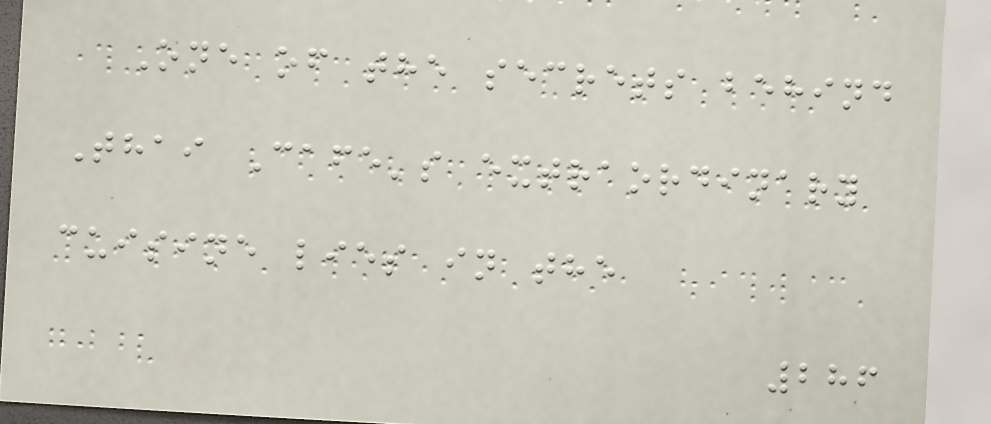One of the secrets behind
Thai Cafe's extraordinary
cuisine lies in the
286
